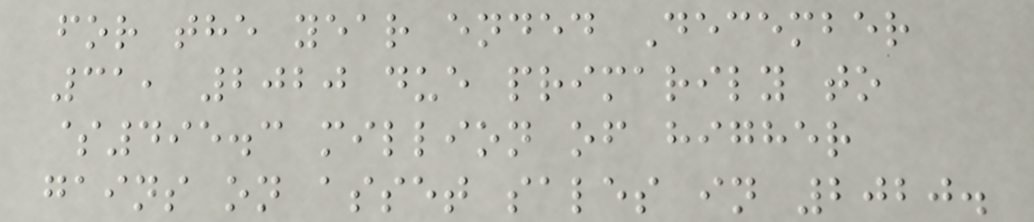for the year ended December
31, 2020 due primarily to
$495.3 million of higher
gains on asset sales in 2020.
